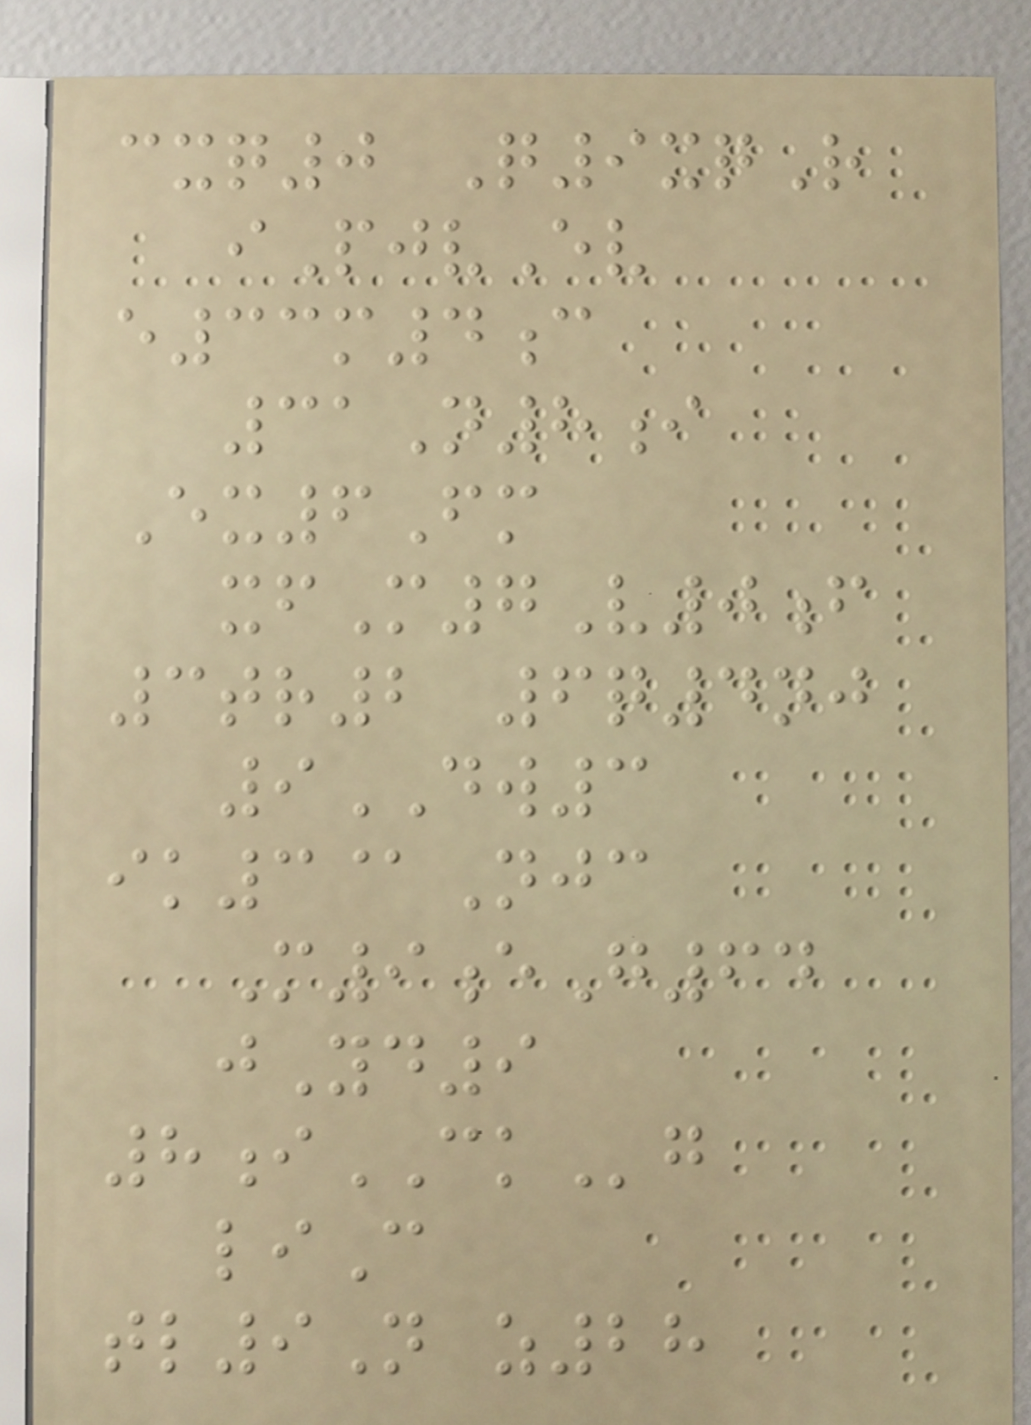cxq0 Q9xqR
iPjvEv
e33m4c
31N8i
Ex6Fm
xfM7V0f
3tr2 6q4nj
9DW3
ik3@Njc
M9eG64
jYd9
8iCKg
liC
tl9N z28
